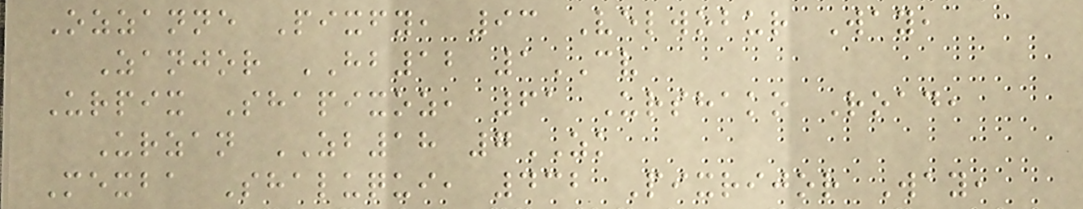Ozzanne Pixfy, 93 Velwobur Way,
Zanjor HB12 1CV
Urpix Shapixoz, 61 Urshako Road,
Urzan ZB18 7ZK
Mexba Shaluqui, 432 Pixrijor Way,
